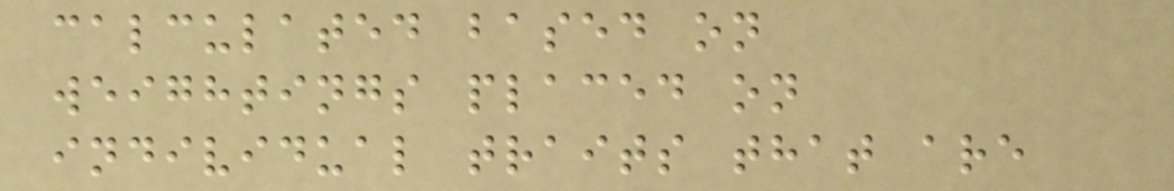calculated based on
weightings placed on
individual traits that are
